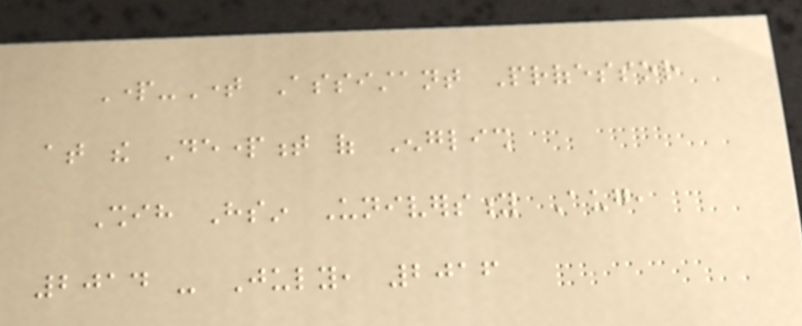Part-Time Assistant Professor
at the Department of English
Shih Hsin University Aug,
2014 - July, 2016
